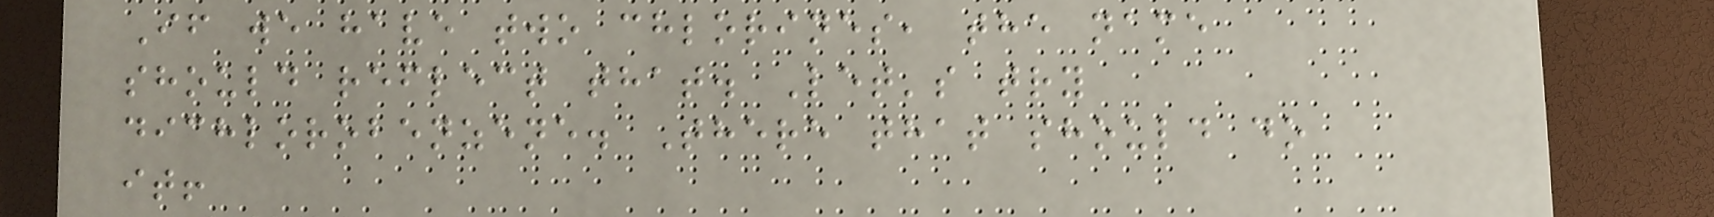If we have two chlorines, the name
should reflect that. Let's try
dichlorobenzene. There that should do
it!
